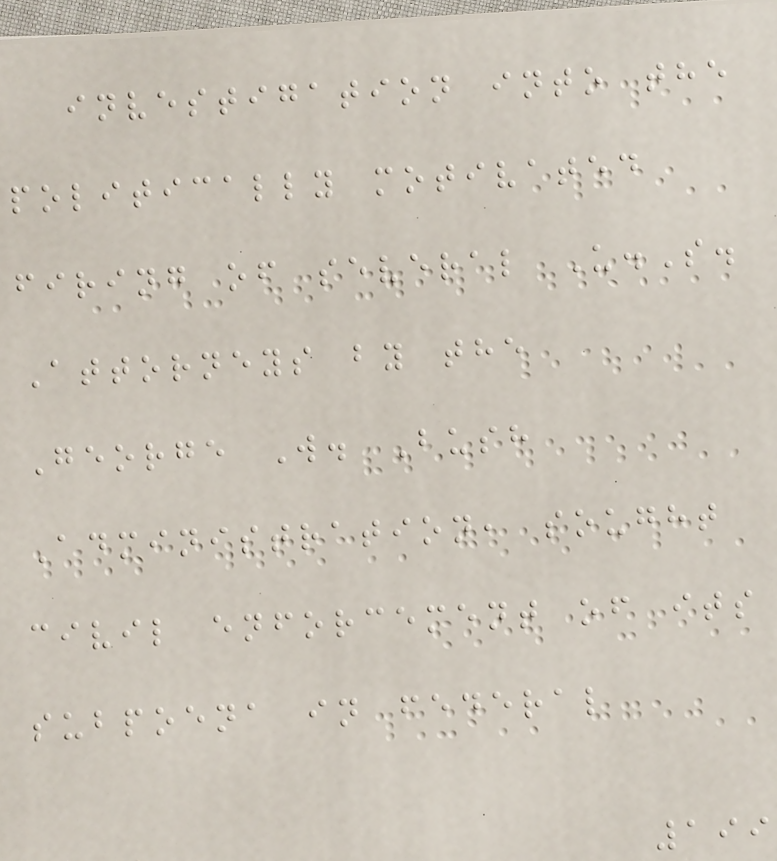investigation into the
politically motivated
firing of several U.S.
Attorneys by the
George W. Bush
Administration, sought
civil enforcement of its
subpoena in federal
199
